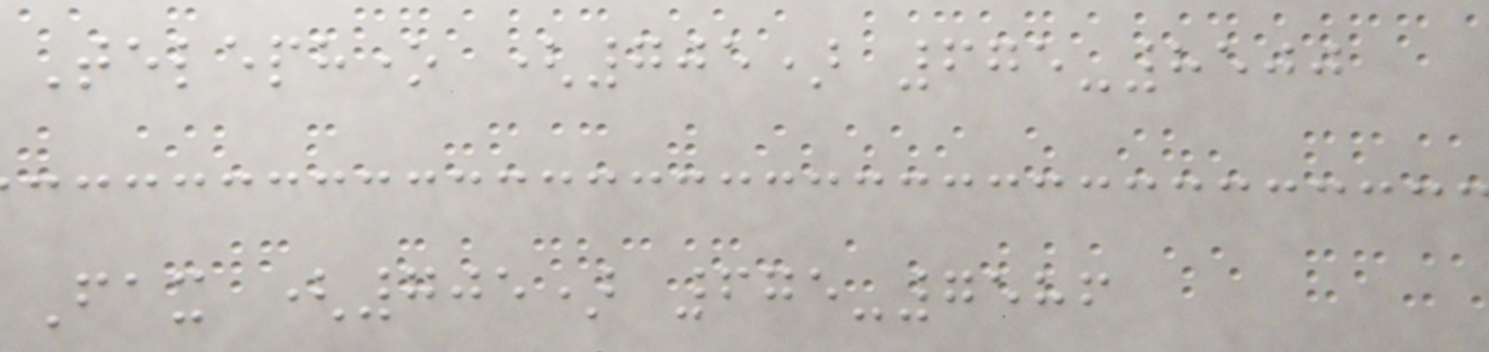Telephone (705) 675-8500
Fax (705) 675-7586
